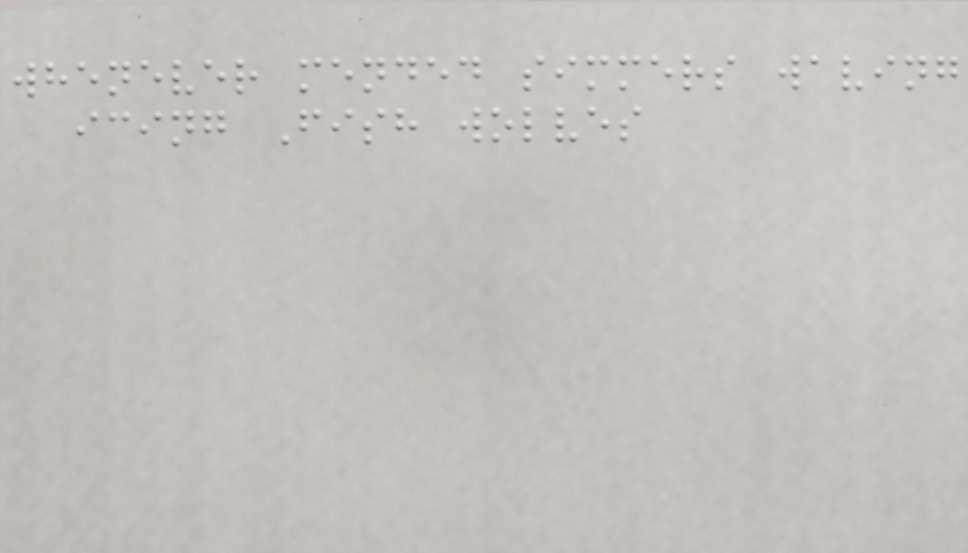whenever mended simmers waving
icing Fish wolves
